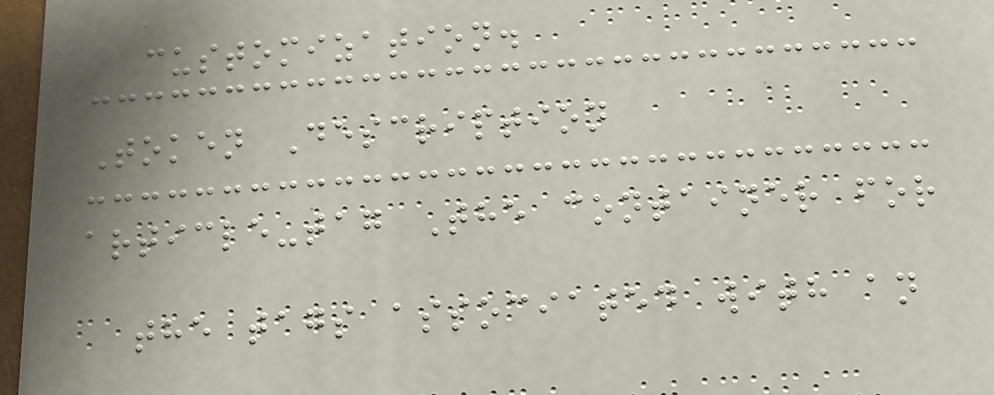customization.
Token Description
article-tag The container for
the tags associated with an
